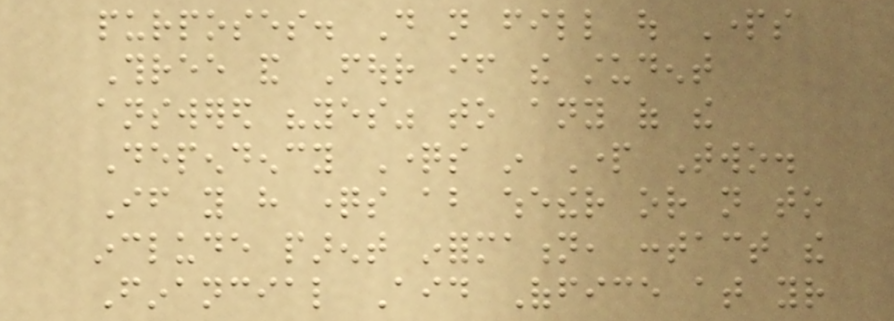purposes. Do not fill out Parts
Three and Four if the student
answered "yes" to any of the
Dependency Questions in Part Two.
If you have questions about whether or not to
include parent information, contact the
Financial Aid Office at your
